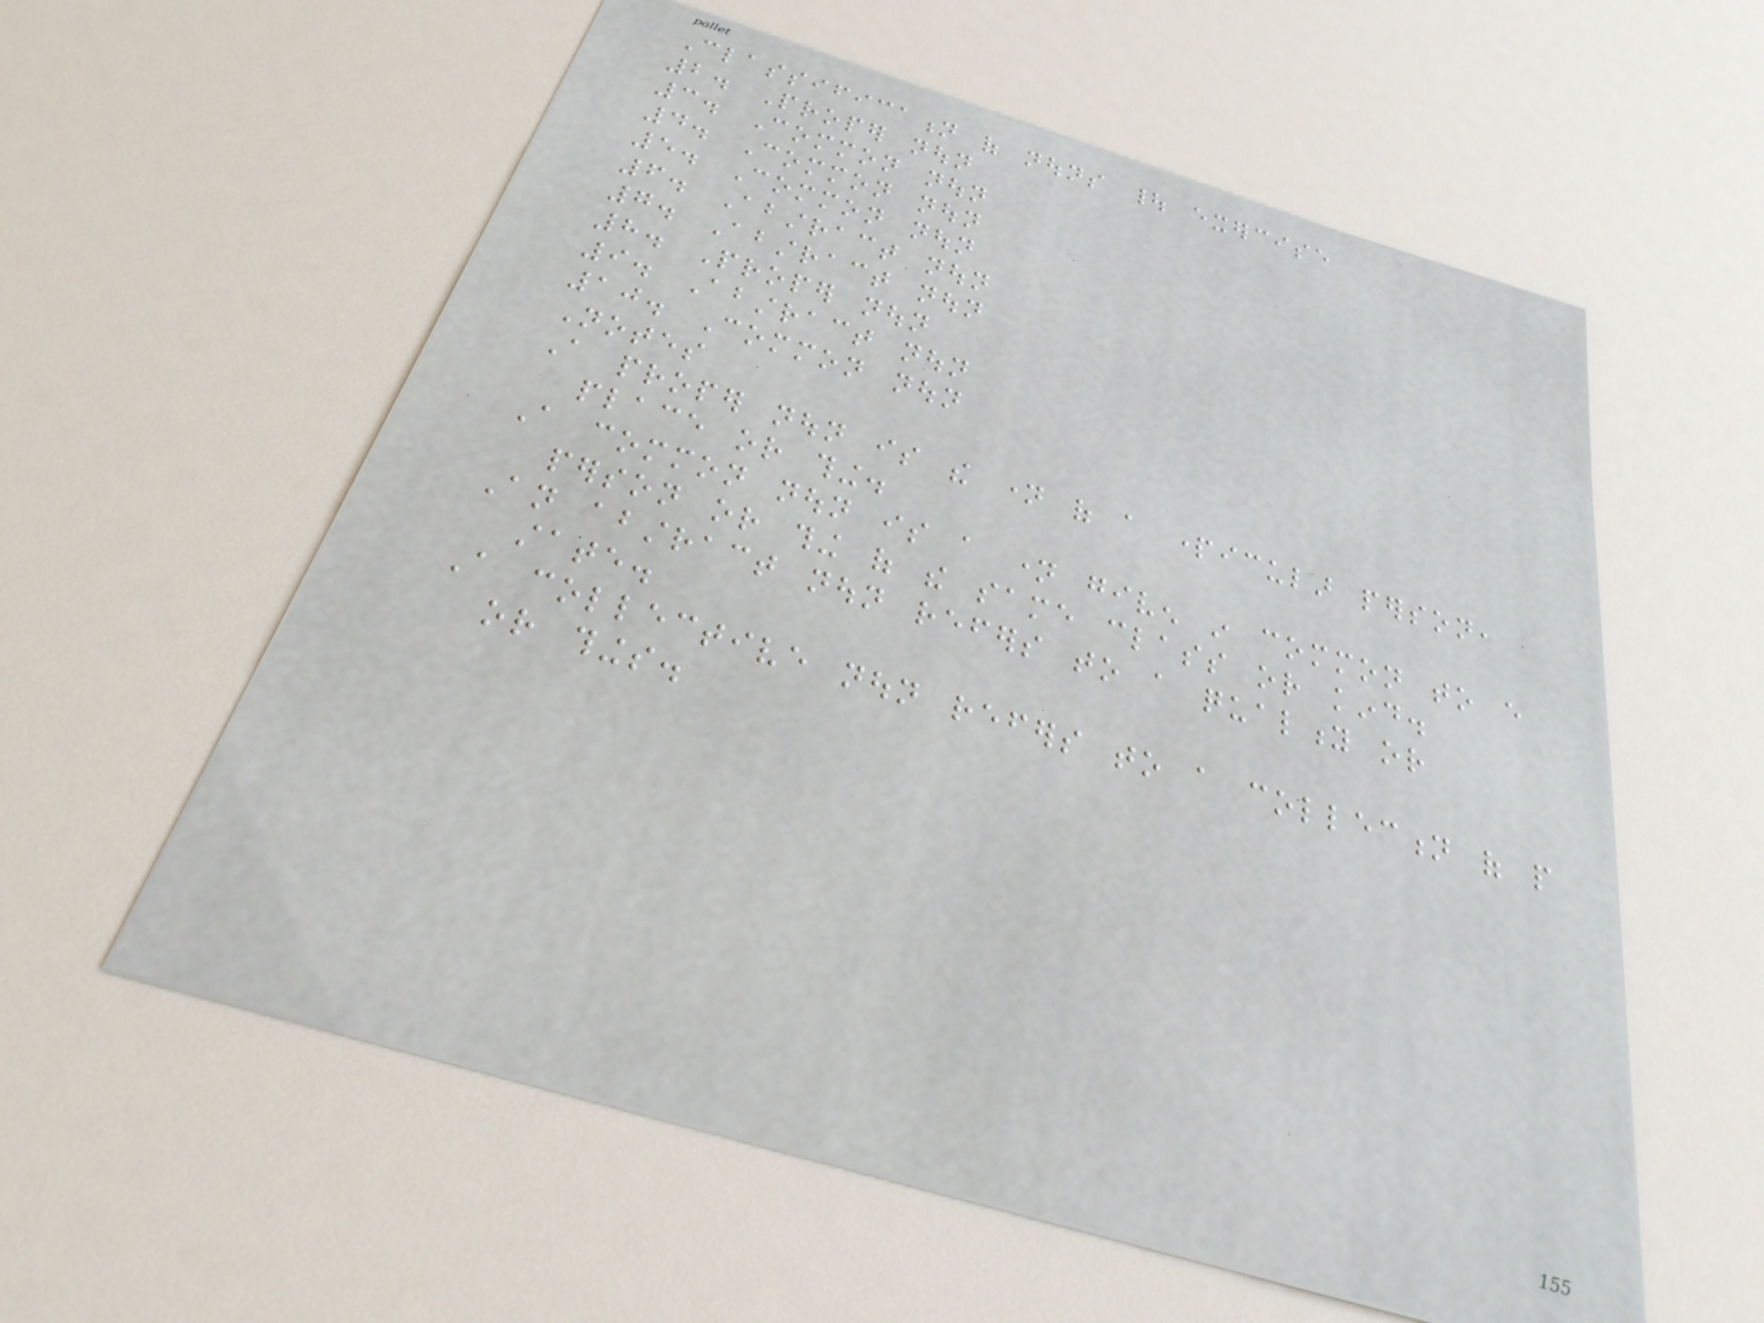Classification of nouns | exercise
2. Proper noun
3. Common noun
4. Common noun
5. Common noun
6. Abstract noun
7. Abstract noun
8. Proper noun
9. Abstract noun
10. Common noun
Notes
A proper noun is the name of a particular person,
place or thing.
A common noun is a name given in common to every
person or thing of the same class or kind.
An abstract noun refers to a quality or
state.
A collective noun refers to a collection of people
or things.
